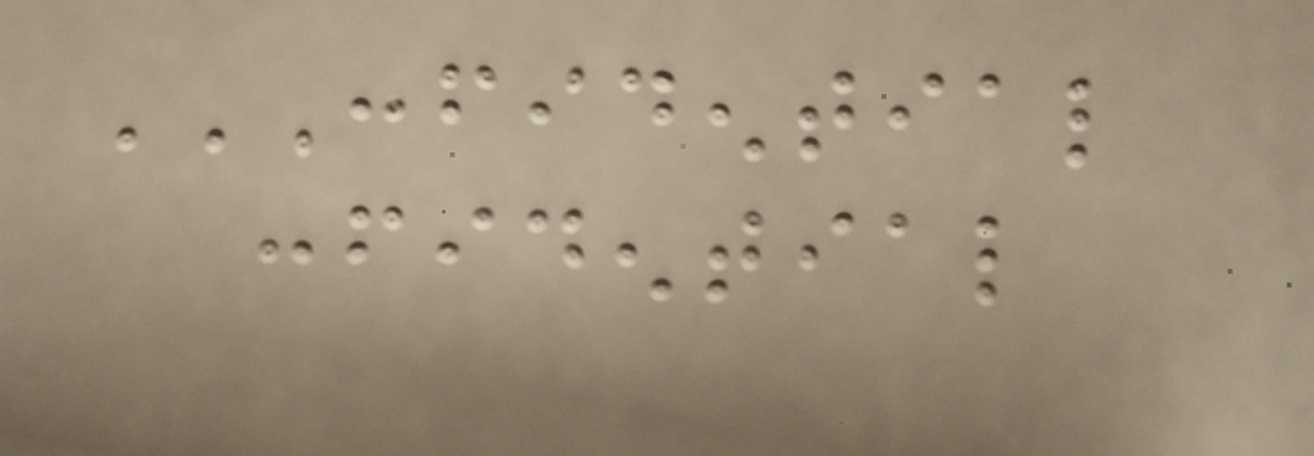CONFIDENTIAL
CONFIDENTIAL
